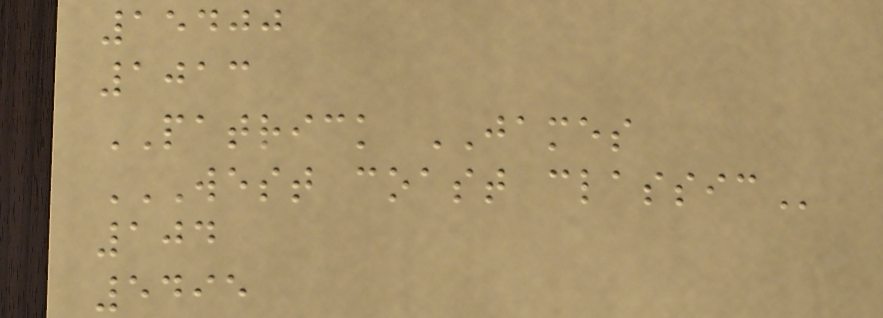15400
1013
PATRICK JAMES
WEST COAST CLASSIC
104
5495
